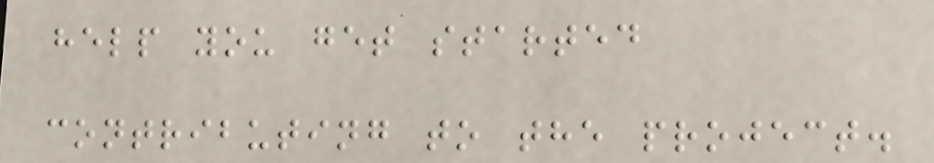help you get started
contributing to the project.
